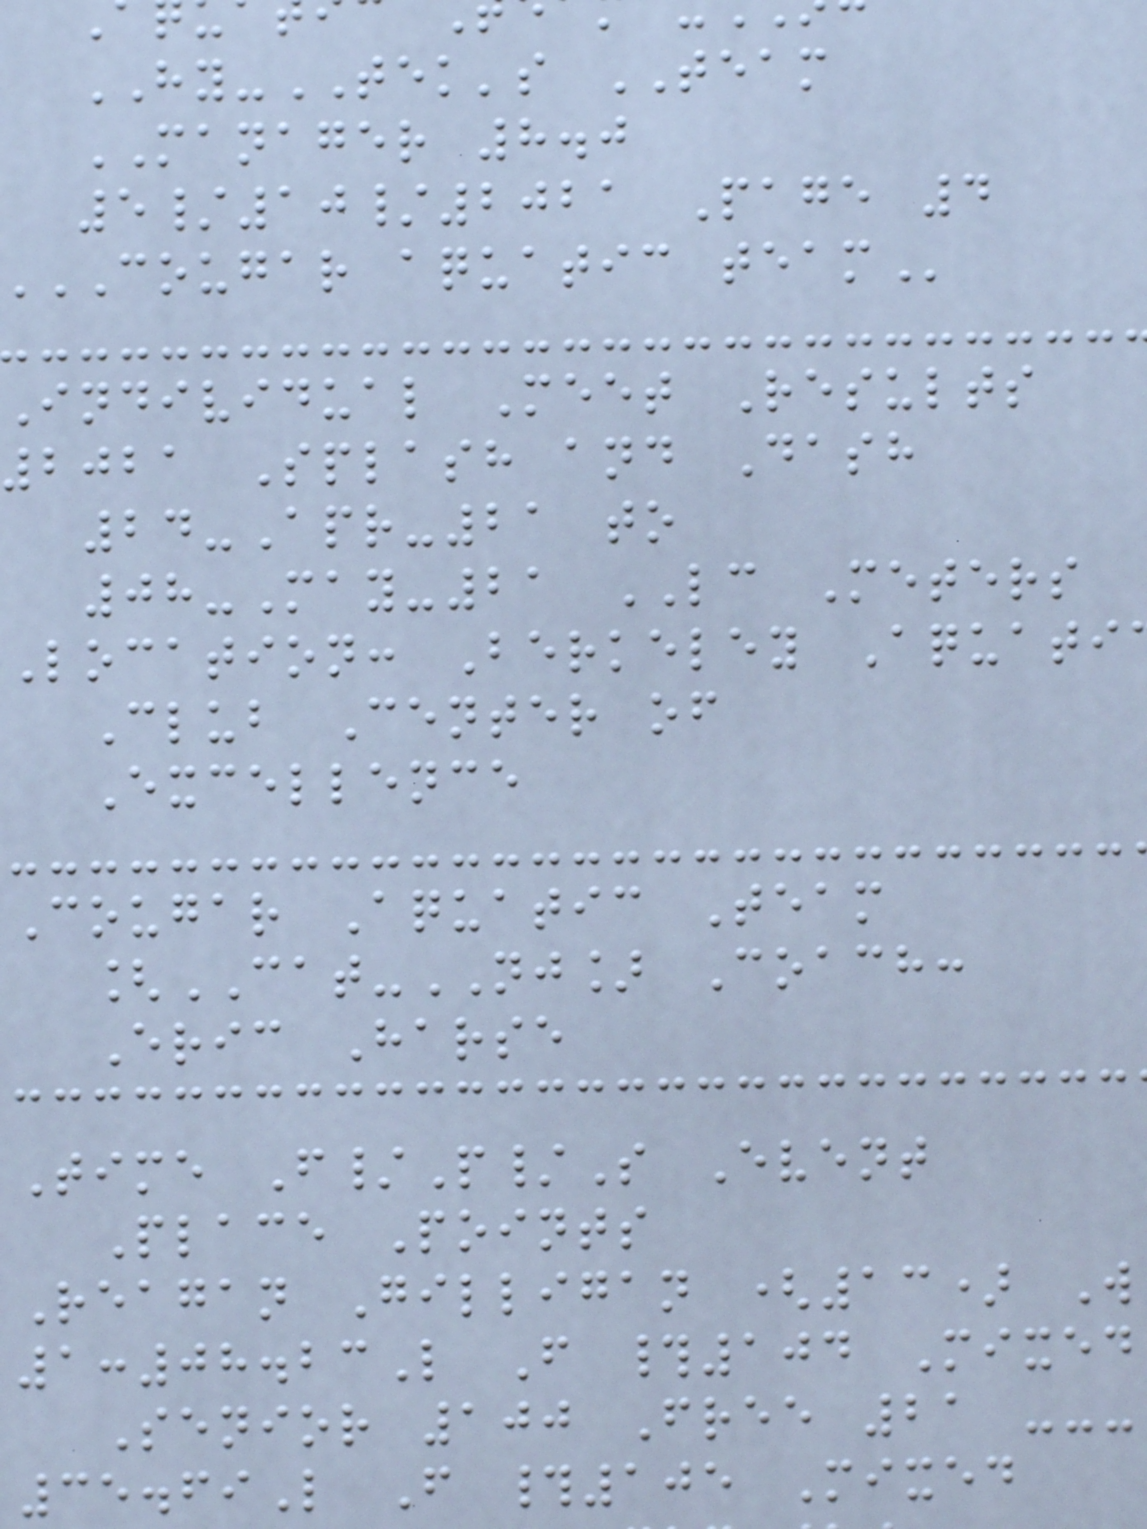HY-TEK's TEAM
MANAGER 8.0
5/10/2021 Page 4
COUGAR aquatic
Individual Meet Results
2021 Splash and Dash
24-Apr-21 to
08-May-21 LC Meters
Location: Berkeley Aquati
Club Center of
Excellence
Cougar Aquatic Team
[CAT-NJ] Coach:
Eric Harse
Time F/P/S Event
Place Points
Reagan Gilligan (13) W
1:08.23L F #104 Mixed
Senior 100 Free 21 ---
35.69L F #105 Mixed
